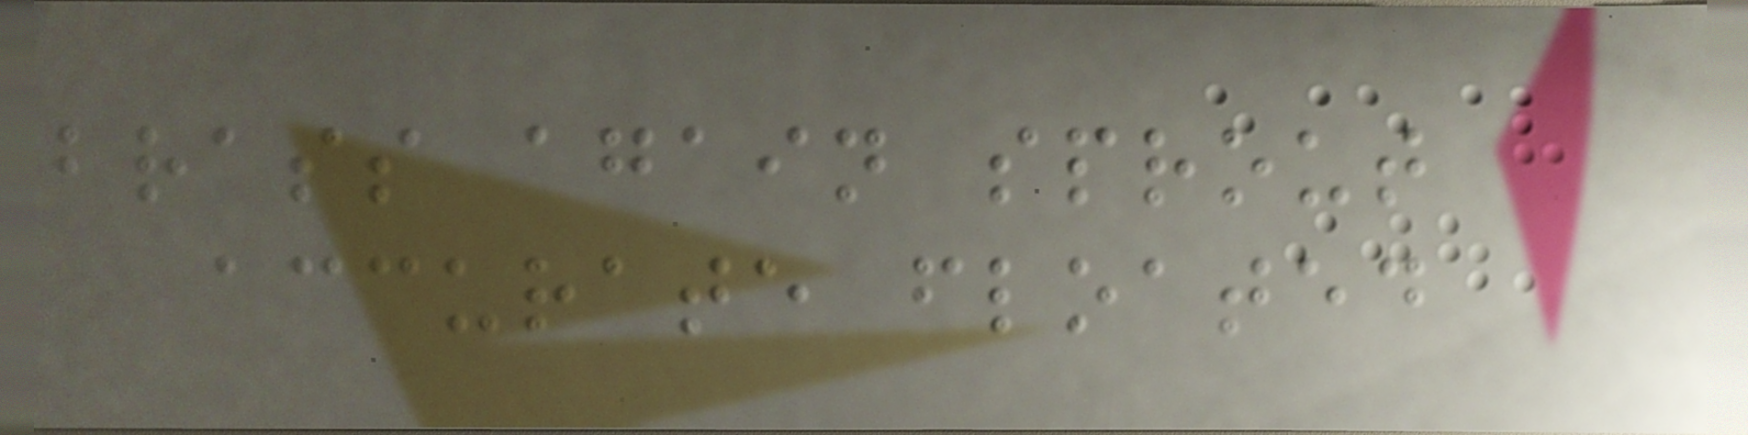brass again sprout
accurate floated
